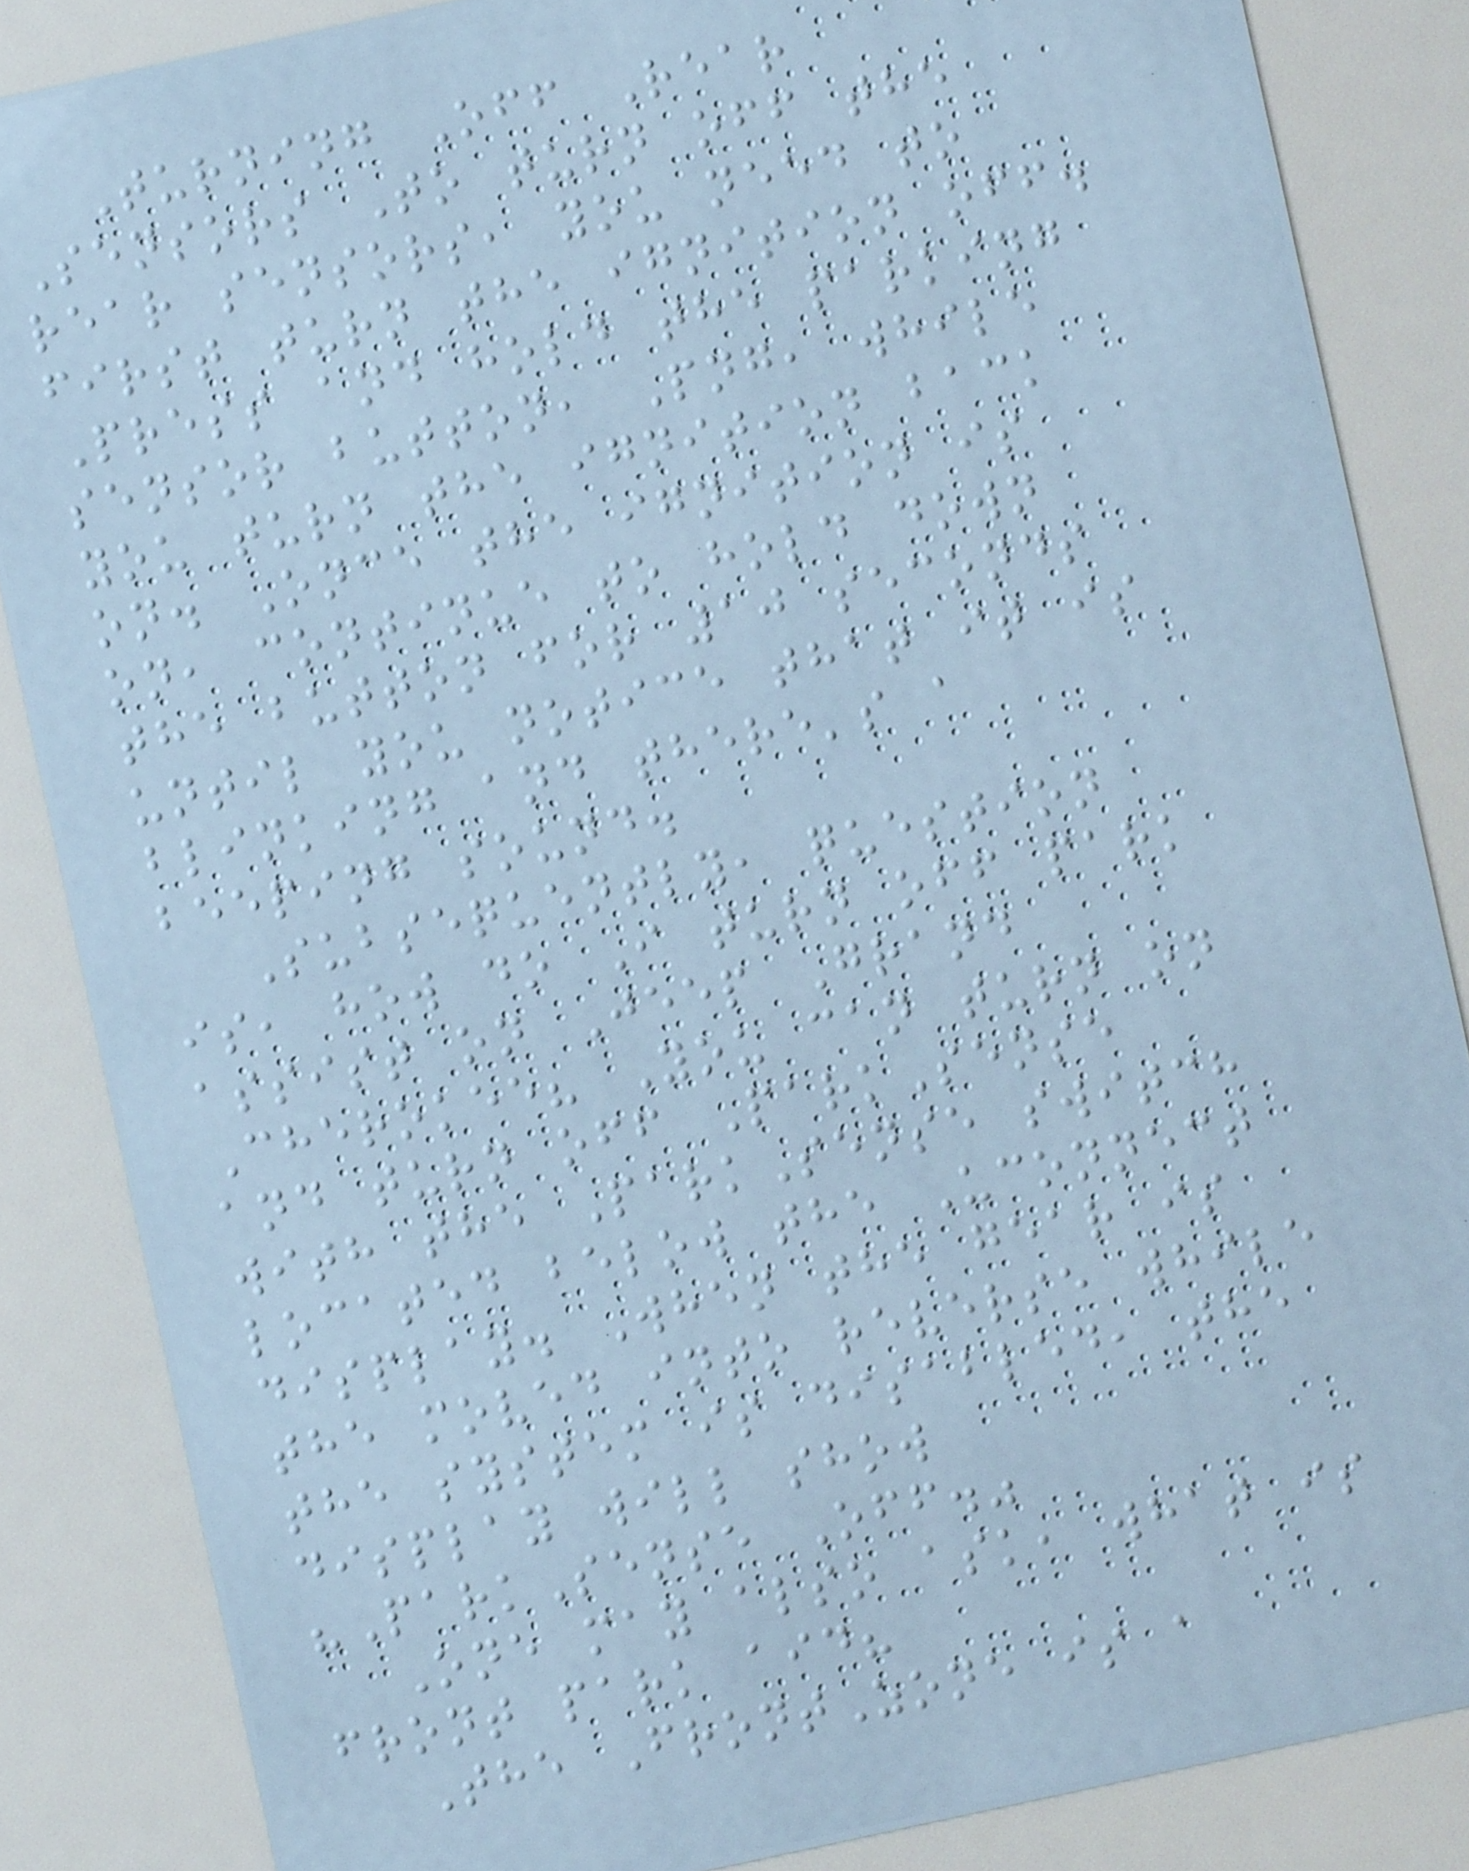Turning Off Rear
Sensors To turn off the
rear sensors, you need to
first turn the ignition off.
Press and hold the parking
sensor button, Png, while
you turn the ignition back
on. Once the ignition is
on, continue to hold down
the button for 10 seconds
until you notice that it is
blinking and there's a
beeping sound.
Subsequently, question
is, how do I turn off park
assist on Jeep Grand
Cherokee? You can turn on
and turn off ParkSense
with the ParkSense switch
located below the Uconnect
display. When the gear is
the moved into reverse while
the system is disabled, the
display will show
"ParkSense Off."
One may also ask, what is
front park aid?
The FrontZone is a
